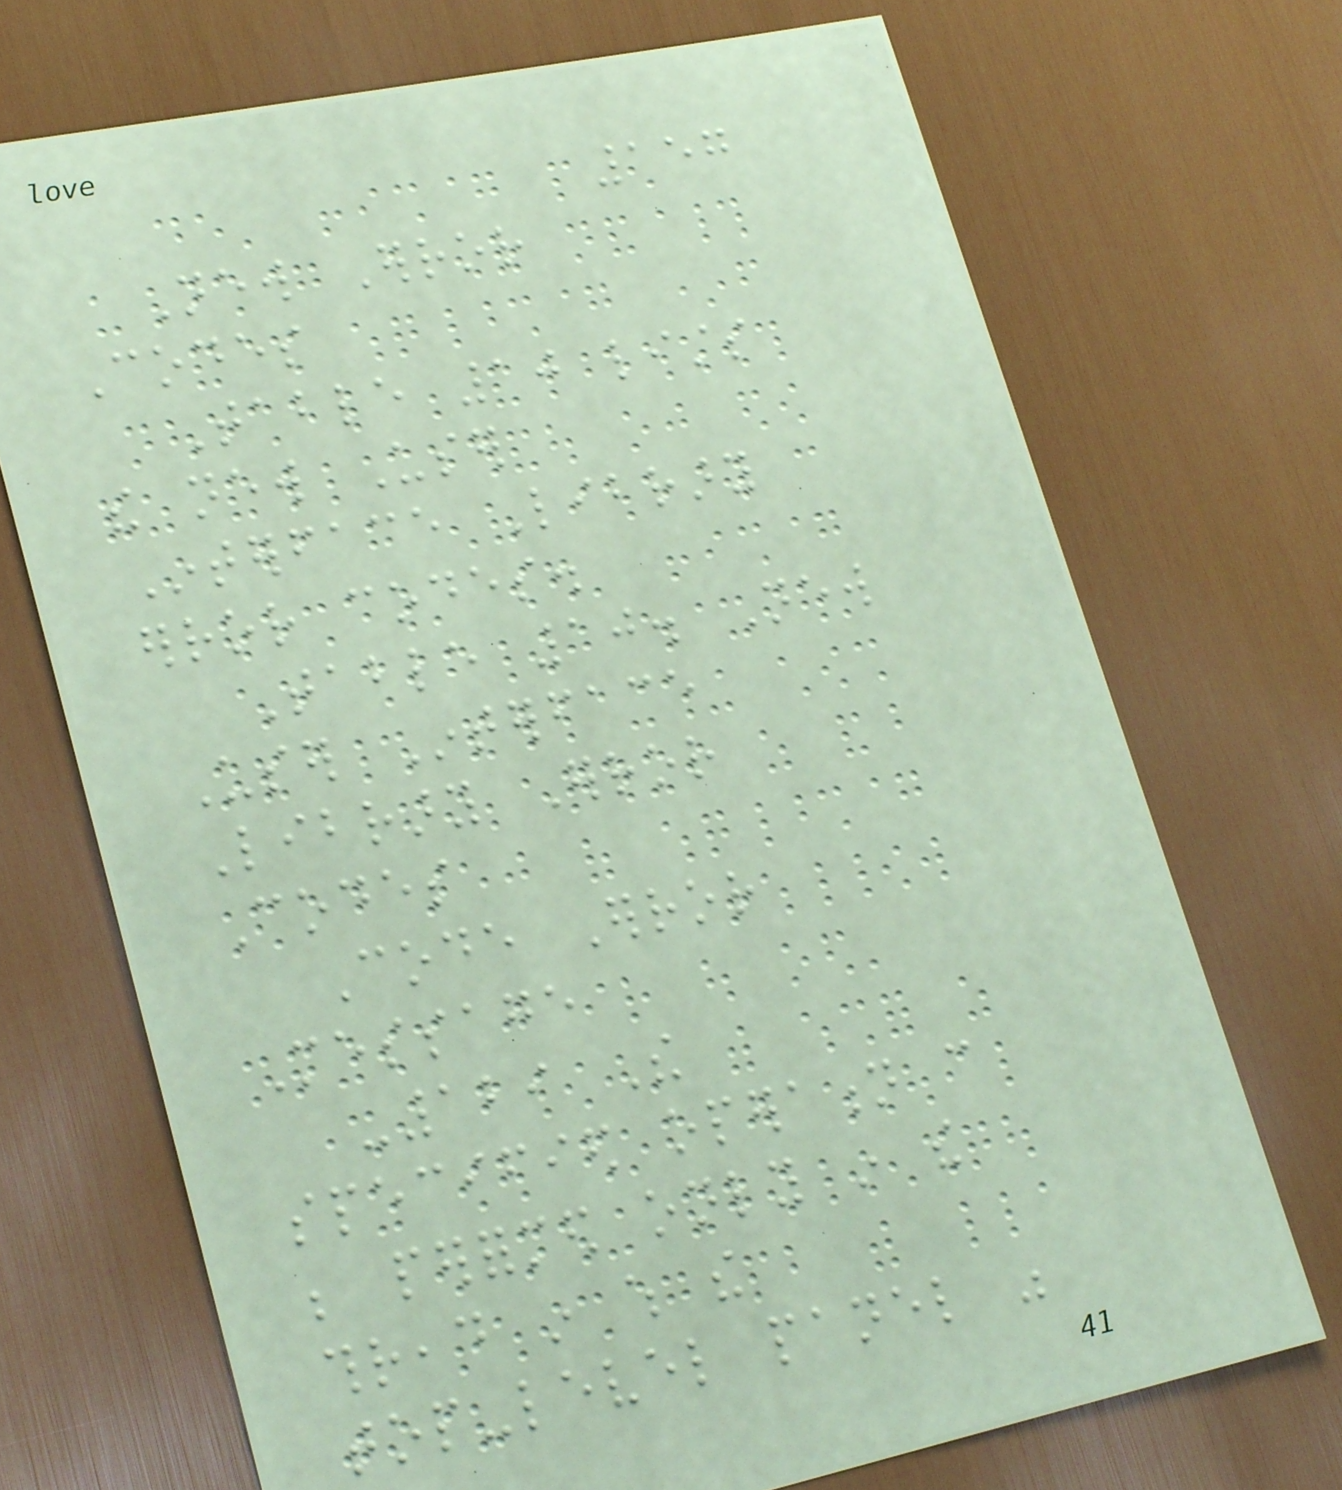157
New Error
Codes
Table 10 lists
the new User
Interface Library
error codes.
Table 10. New
User Interface
Library Error
Codes
Code Error
Message
-129 The
specified operation can
be performed only in the
thread in which the
top-level panel was
